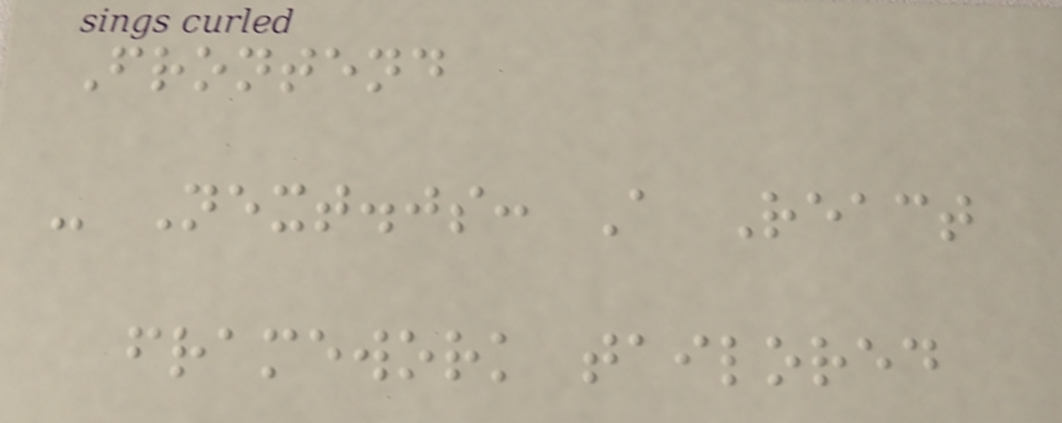Frontend
- Next.js: A React
framework tailored
